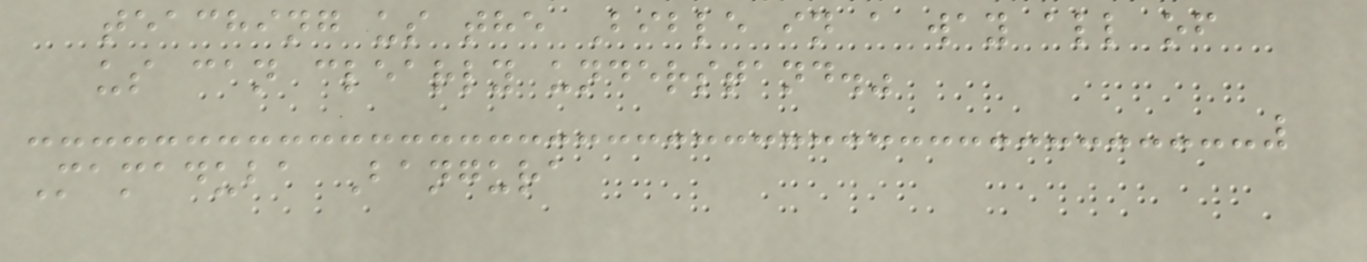teaching us the Bible in a way all of
us can clearly understand."
Mamaduba Bangura
